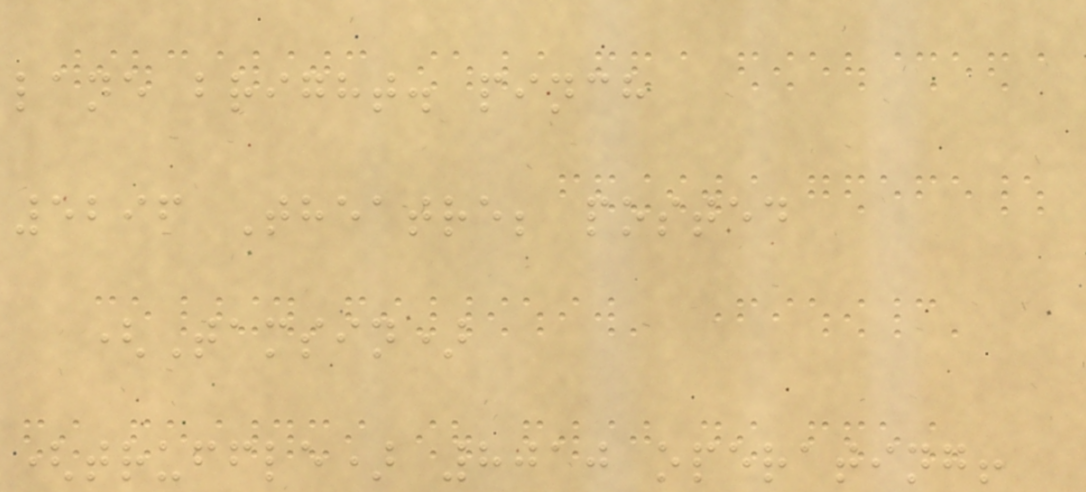lane bright. pinch
5296 Theatre; posted
(Tamsin)
(truffle) 8010 operating!
